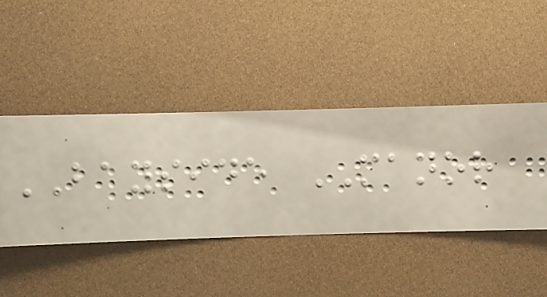BAYSIDE MANOR
